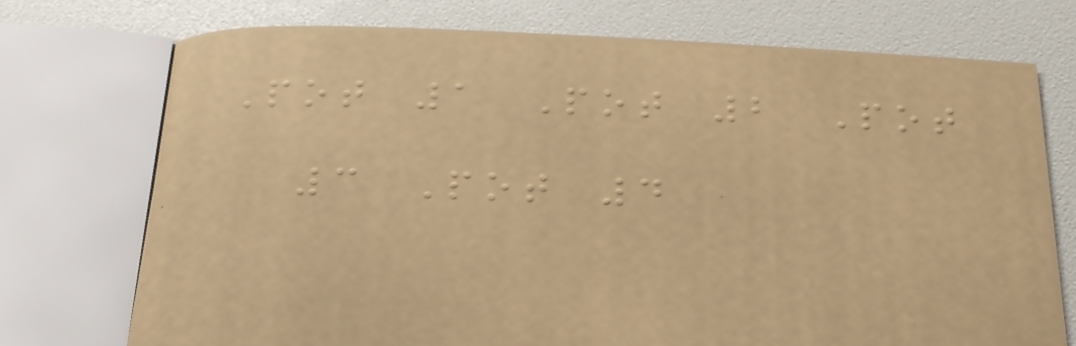Pot 1 Pot 2 Pot
3 Pot 4
